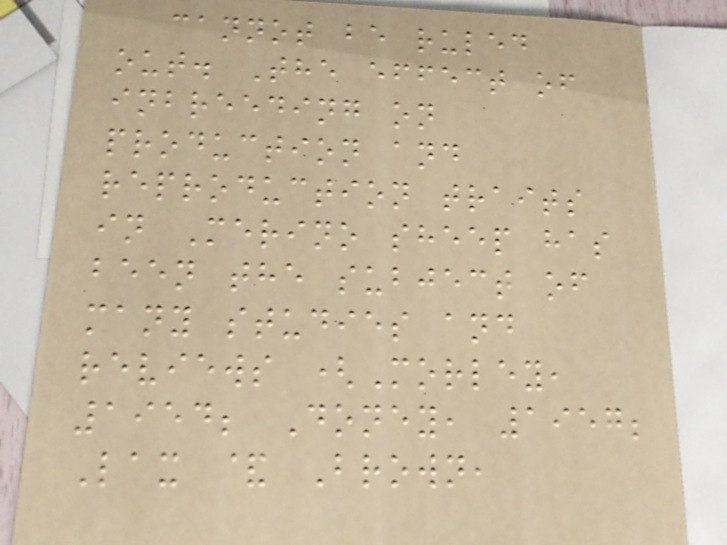cannot be ruled
out. The effect of
inbreeding on
production and
reproduction traits
in Merino sheep has
been the subject of
many studies and
reviews (Morley,
1954; Doney, 1957;
Lax & Brown,
